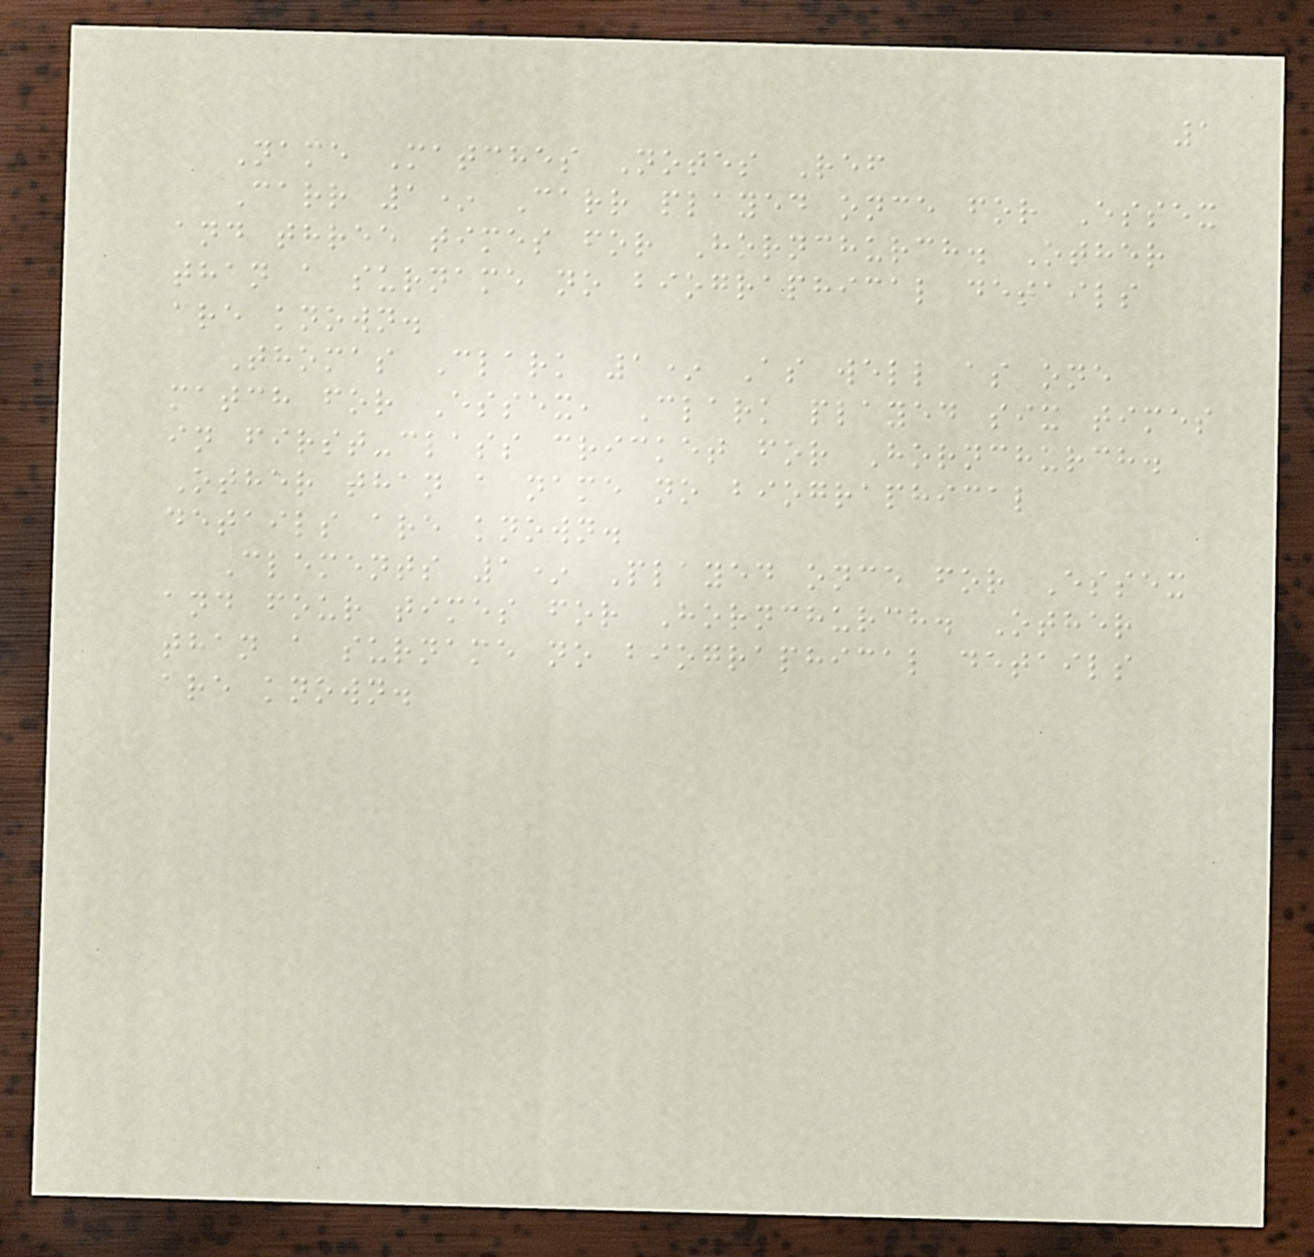1
Name Matches Notes Ref
Carr 1* Carr played once for Essex
and three times for Hornchurch. Other
than a surname no biographical details
are known.
Thomas Clark 1* As well as one
match for Essex, Clark played six times
in first-class cricket for Hornchurch.
Other than a name no biographical
details are known.
Clements 1* Played once for Essex
and four times for Hornchurch. Other
than a surname no biographical details
are known.
